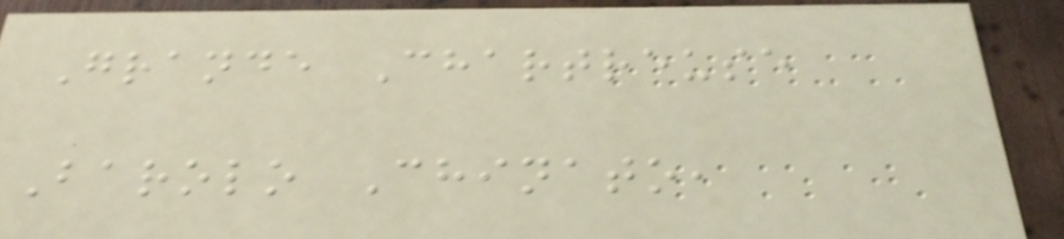Grande Chartreuse
Barolo Chinato,
